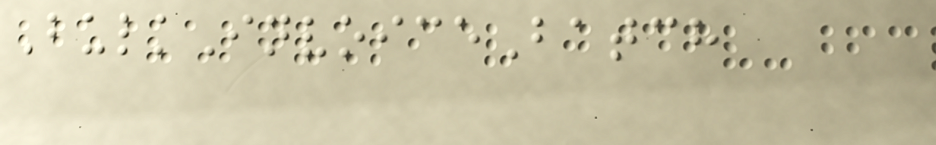BulkInvoiceBatch
